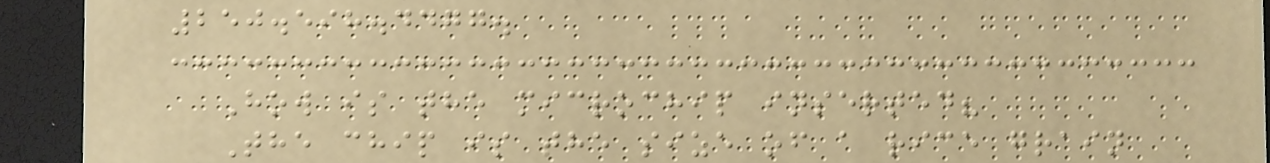250.598.4477.
How is the microchip inserted?
The chip is the size of a rice grain
